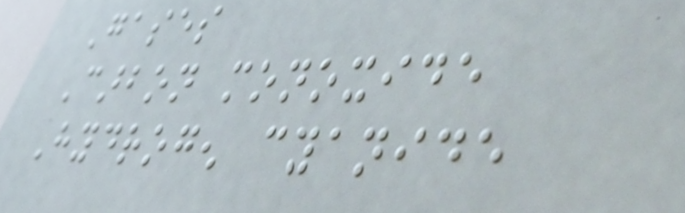Gases
Carbon monoxide
Hydrogen cyanide
